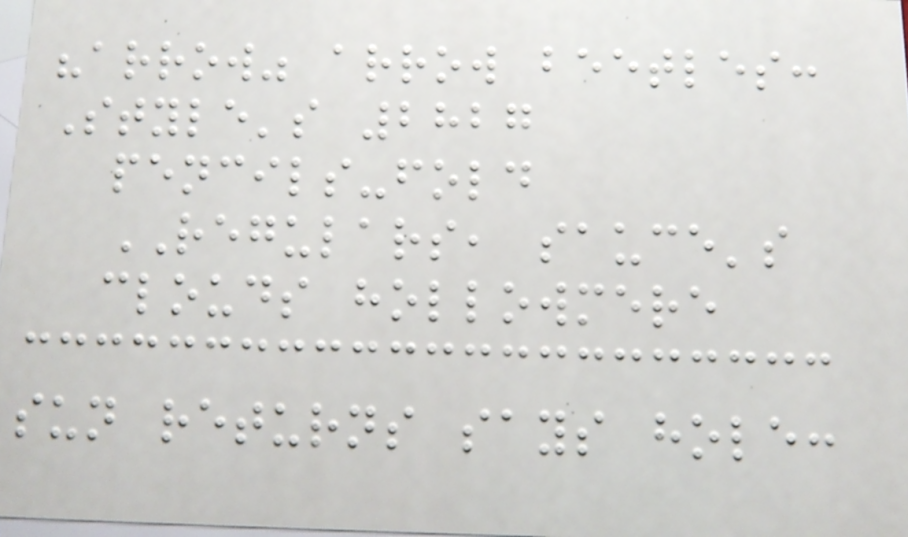"arrow" arrow beetles:
Style's 2827
pencils-fold
REGULARS, sauce's
clouds hollowmere
sun returns says hole:
